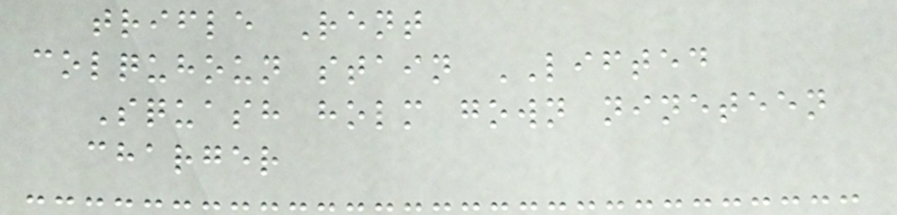trifle Rent
colquhoun stain LIFTED
Squash holm gown nineteen
charger
